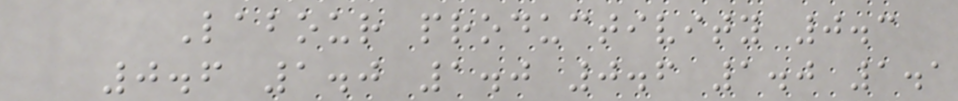Labour productivity 0.3
0.6 1.0 1.0 0.6 1.0 1.1
